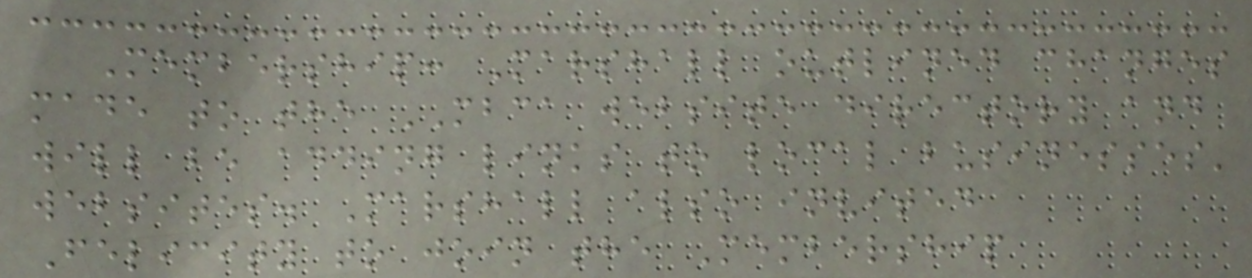Membership: Marshall outlined changes
made to the MBCA website directory and
will be adding links to local businesses'
websites. Marshall also invited
Felicity to join the Membership
